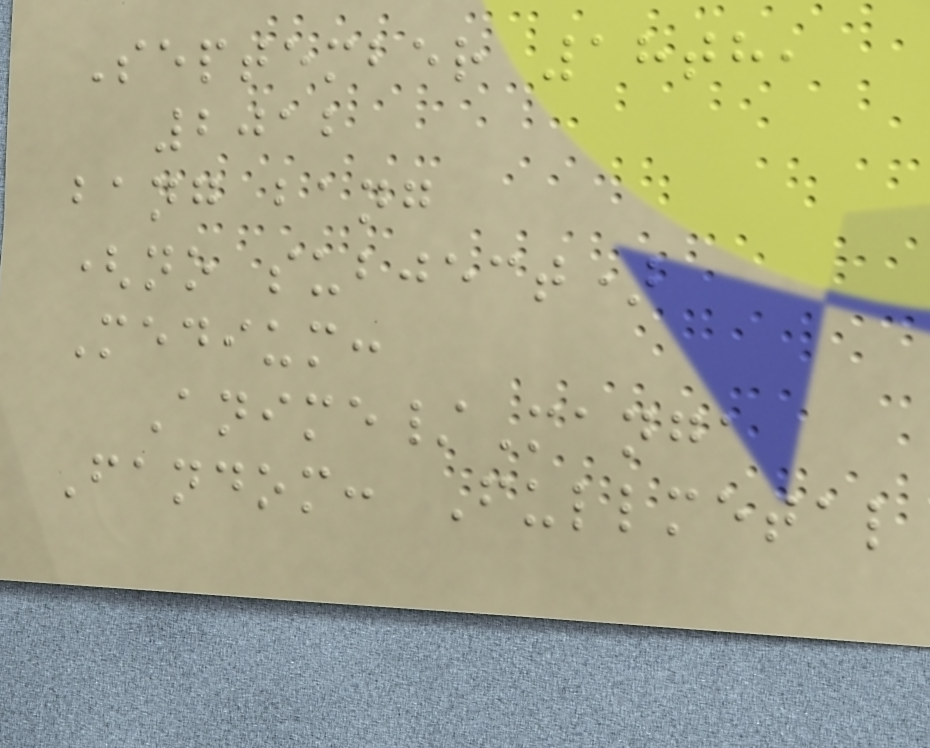September 18th,
2012
bang bang
(no subject)
Medium:
Anime/Manga
Fandom: Fullmetal
